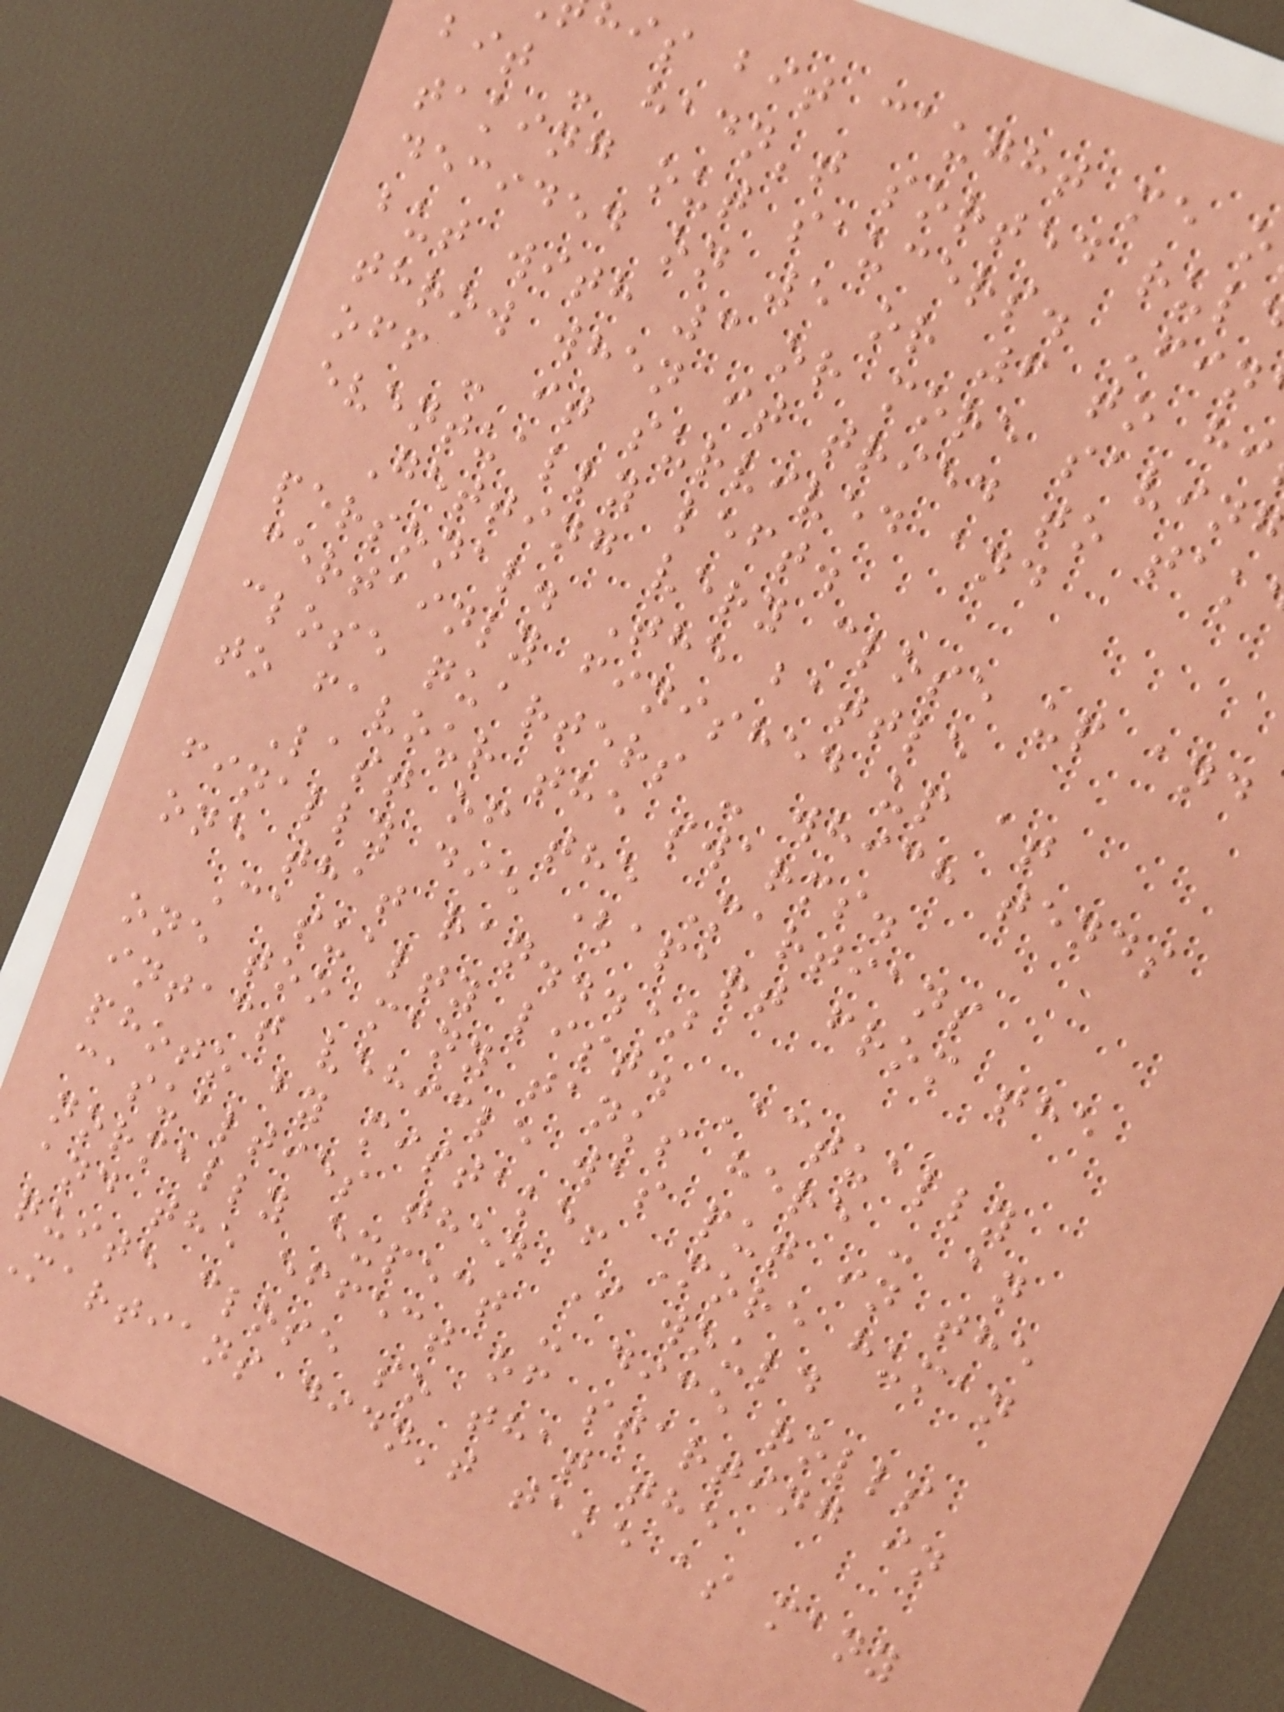is bit caught me o
bit - hadn't sorted rul
taking out saucers. Fin
decided on 5 or 6 to hi
but with 3 or more savin
throw when it tried to tak
off - it survived and
eventually left.
Getting very close up and
personal. The battle
certainly finished up at
close quarters - which tends
to favour the swarms.
Last of the Martians
finally die (apart from the
one that ran...)
Casualty list. Actually
one too many tanks here - an
intact vehicle was put in the
photo by mistake! More human
casualties then I would
normally expect - dice rolls
and the effect of starting in
quite close so that the
martians didn't take as many
